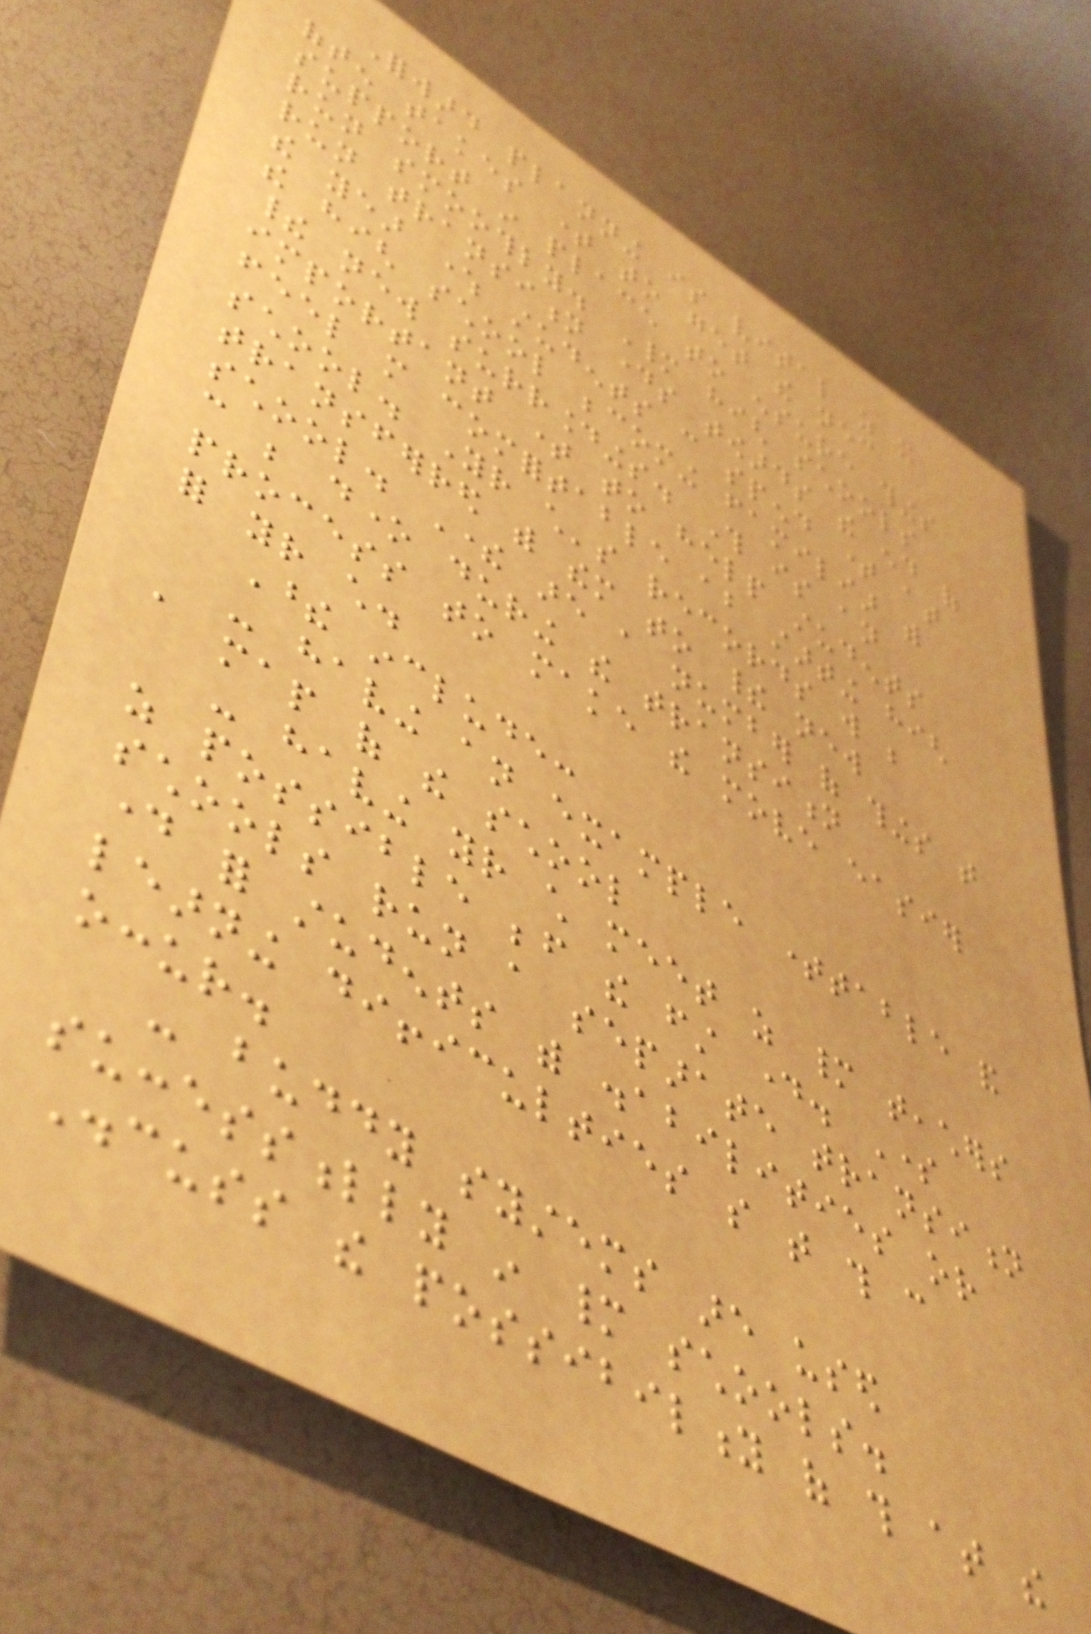Forward planning is vital as it
often takes time to get the necessary
support in place to ensure things
run smoothly. Many high schools
run transition days towards the end of
the year where students can spend time at
the high school becoming familiar with
their new surroundings. This is an
important time to help students
feel more comfortable about starting high
school. Your child's records will be
transferred with them to their new
school. There are a number of things that
can be done during the transition
process to make the move easier
for your child.
These include:
- having an example timetable and
a map of the school
- having your child meet as many teachers
as possible before the first day. Some
schools run a separate transition
day for students with disabilities or
learning difficulties so that this can
occur.
- buddy systems are used
successfully in many schools.
Discuss the possibility of this at the
